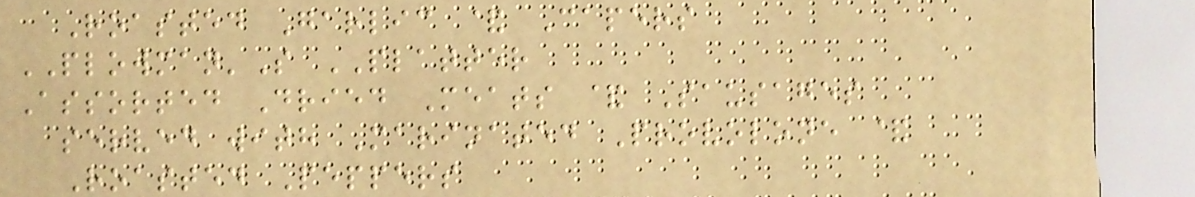Roasted Garlic & Capers
PLOWMAN'S PLATTER
Assorted Dried Meats & Sausages
served with Marinated Provolone &
Roasted Peppers
